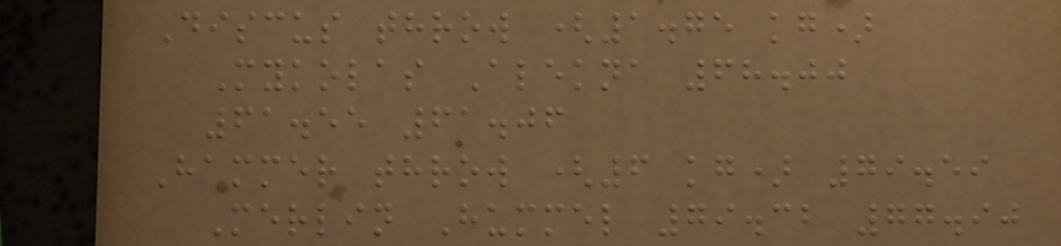Discus throw (1.75 kg)
Mykolas Alekna 68.00
61.55 61.06
Hammer throw (6 kg) 79.59
Merlin Hummel 79.32 77.90
